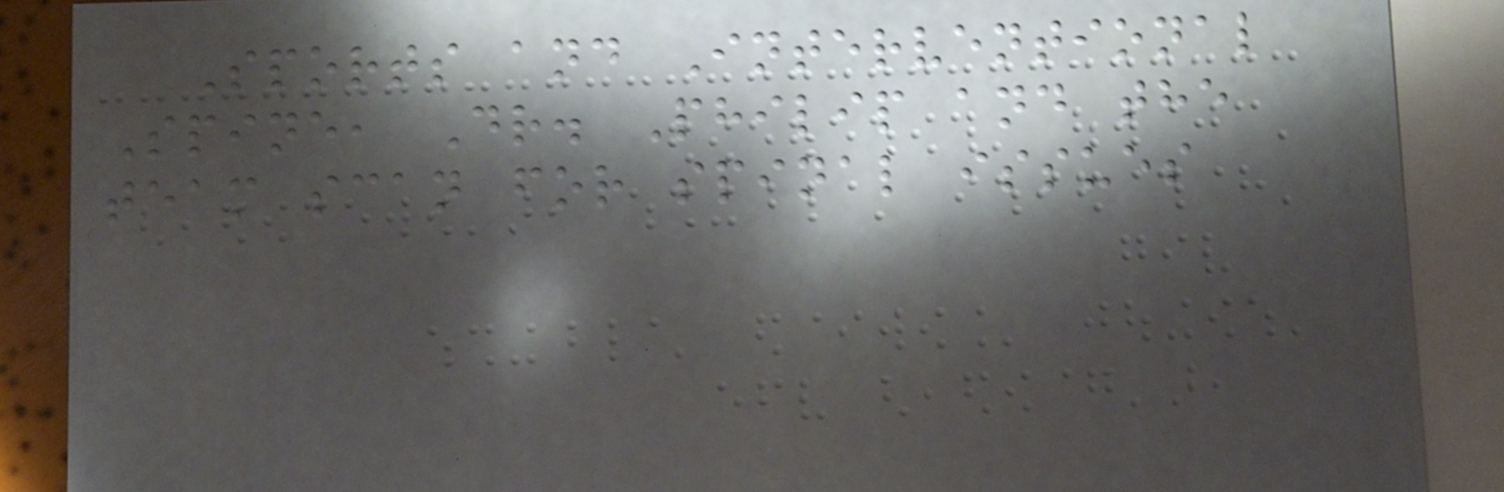Sports and Interventional
Spine, Dr. Philip and the
team scan for spinal issues
